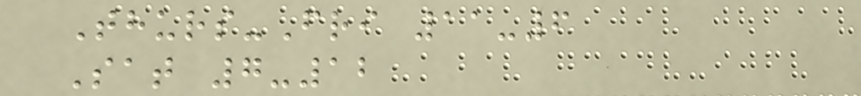Thurs-Fri 11-6
Sat 7-12
